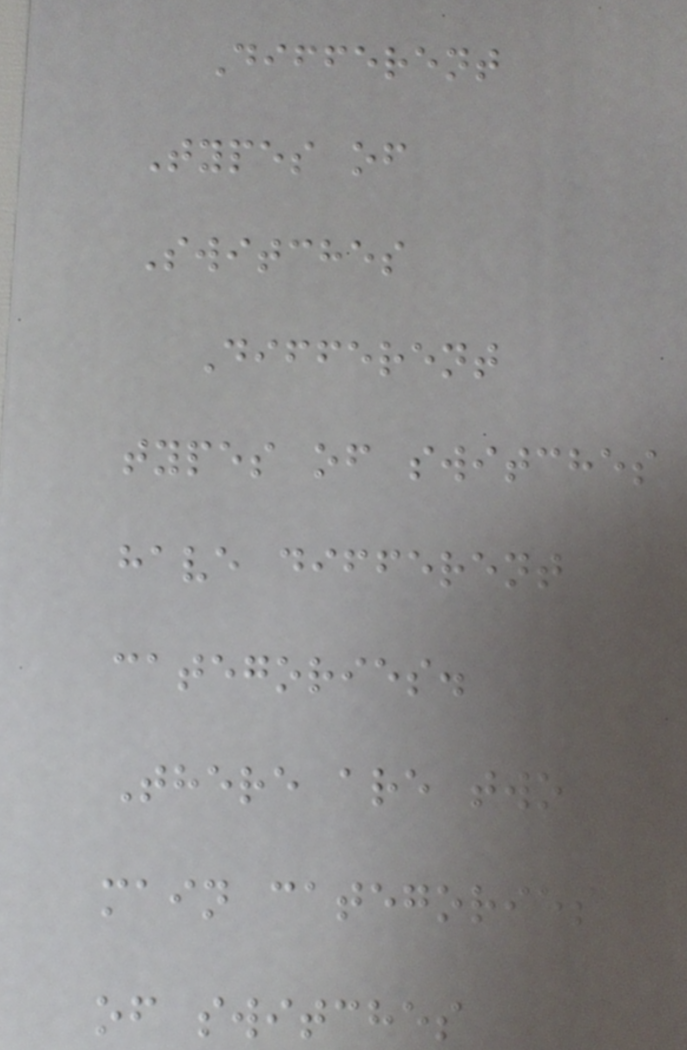Different
Types of
Switches
Different
types of switches
have different
categories.
There are two
main categories
of switches
